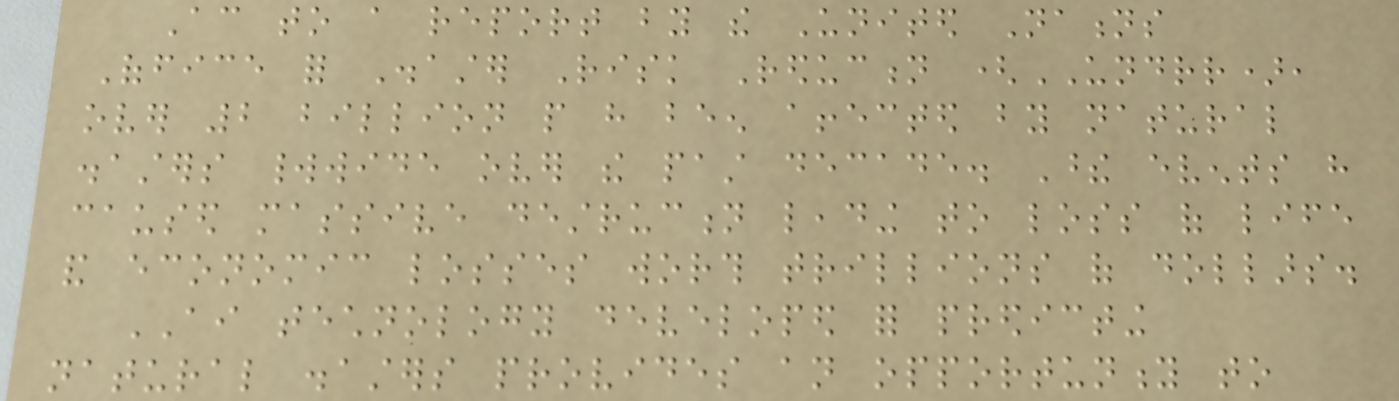According to a report by the United Nations
Office for Disaster Risk Reduction (UNDRR),
over 2 billion people have been affected by natural
disasters worldwide over the past decade. These events have
caused massive destruction leading to loss of life
and economic losses worth trillions of dollars.
AI technology developed for predicting
natural disasters provides an opportunity to
